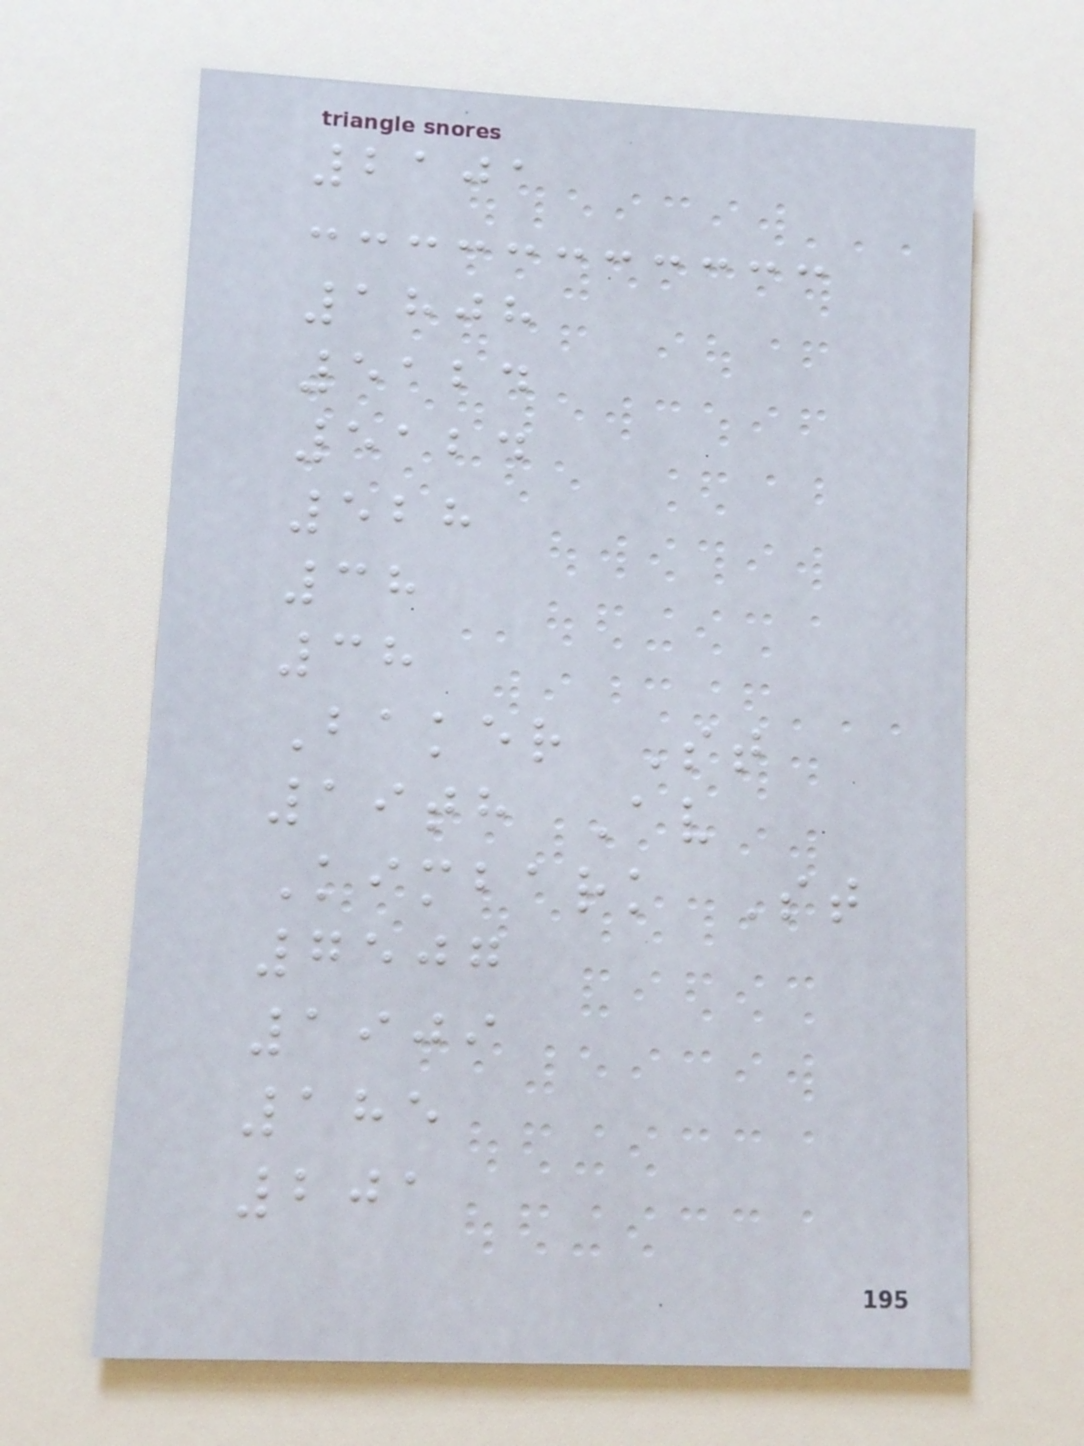2101
1808
5124
5124
528
38
38
Baker St
19th Av
Kimbark St
7507
1909
185
201
